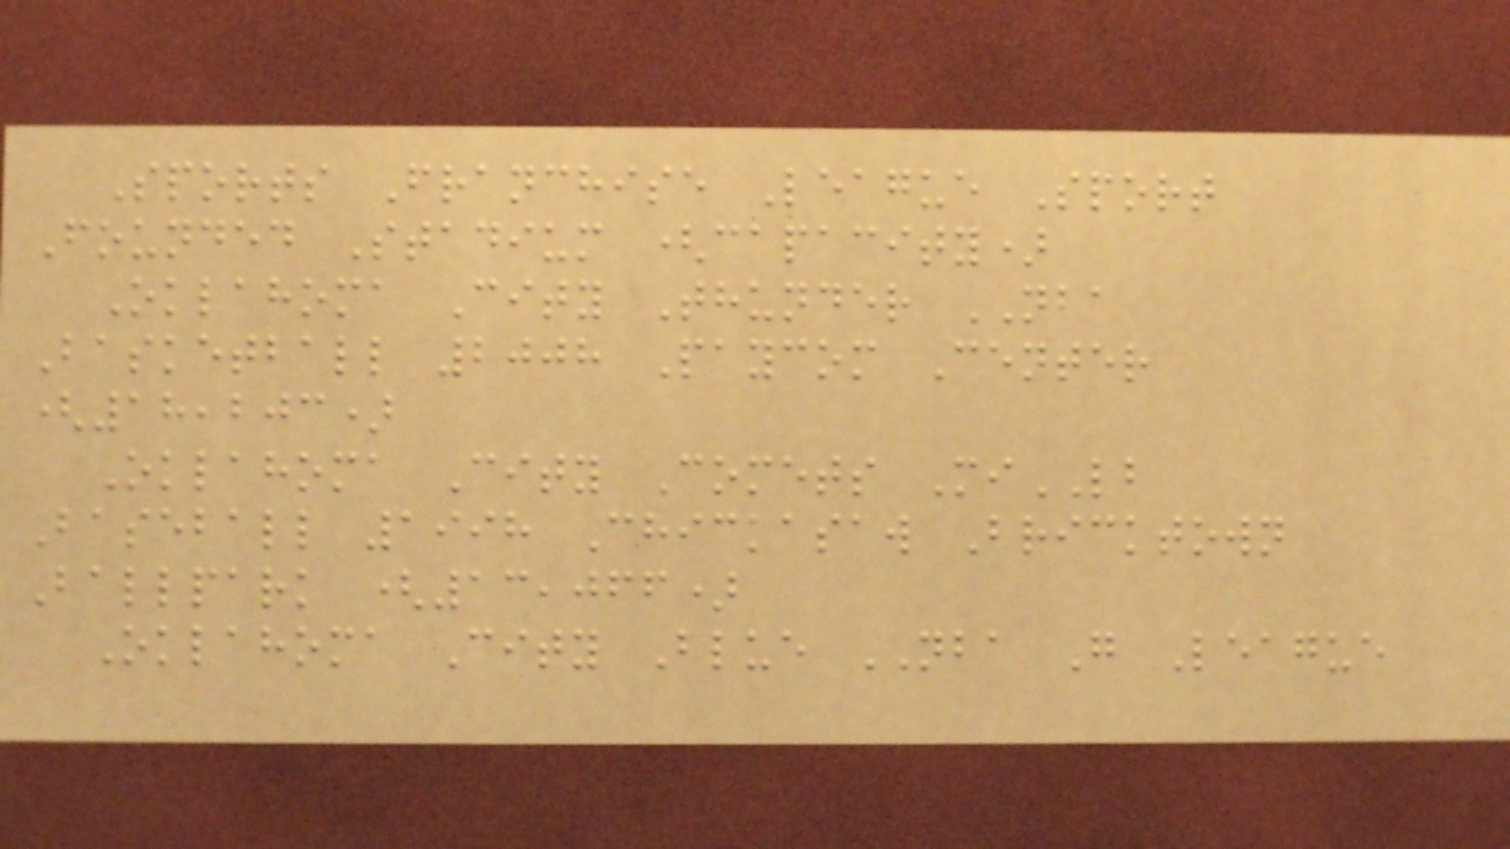Sports Franchise League Sport
Founded Stadium (capacity)
Oklahoma City Thunder NBA
Basketball 2008 Paycom Center
(18,203)
Oklahoma City Comets MiLB
Baseball 1998 Chickasaw Bricktown
Ballpark (13,066)
Oklahoma City Blue NBA G League
